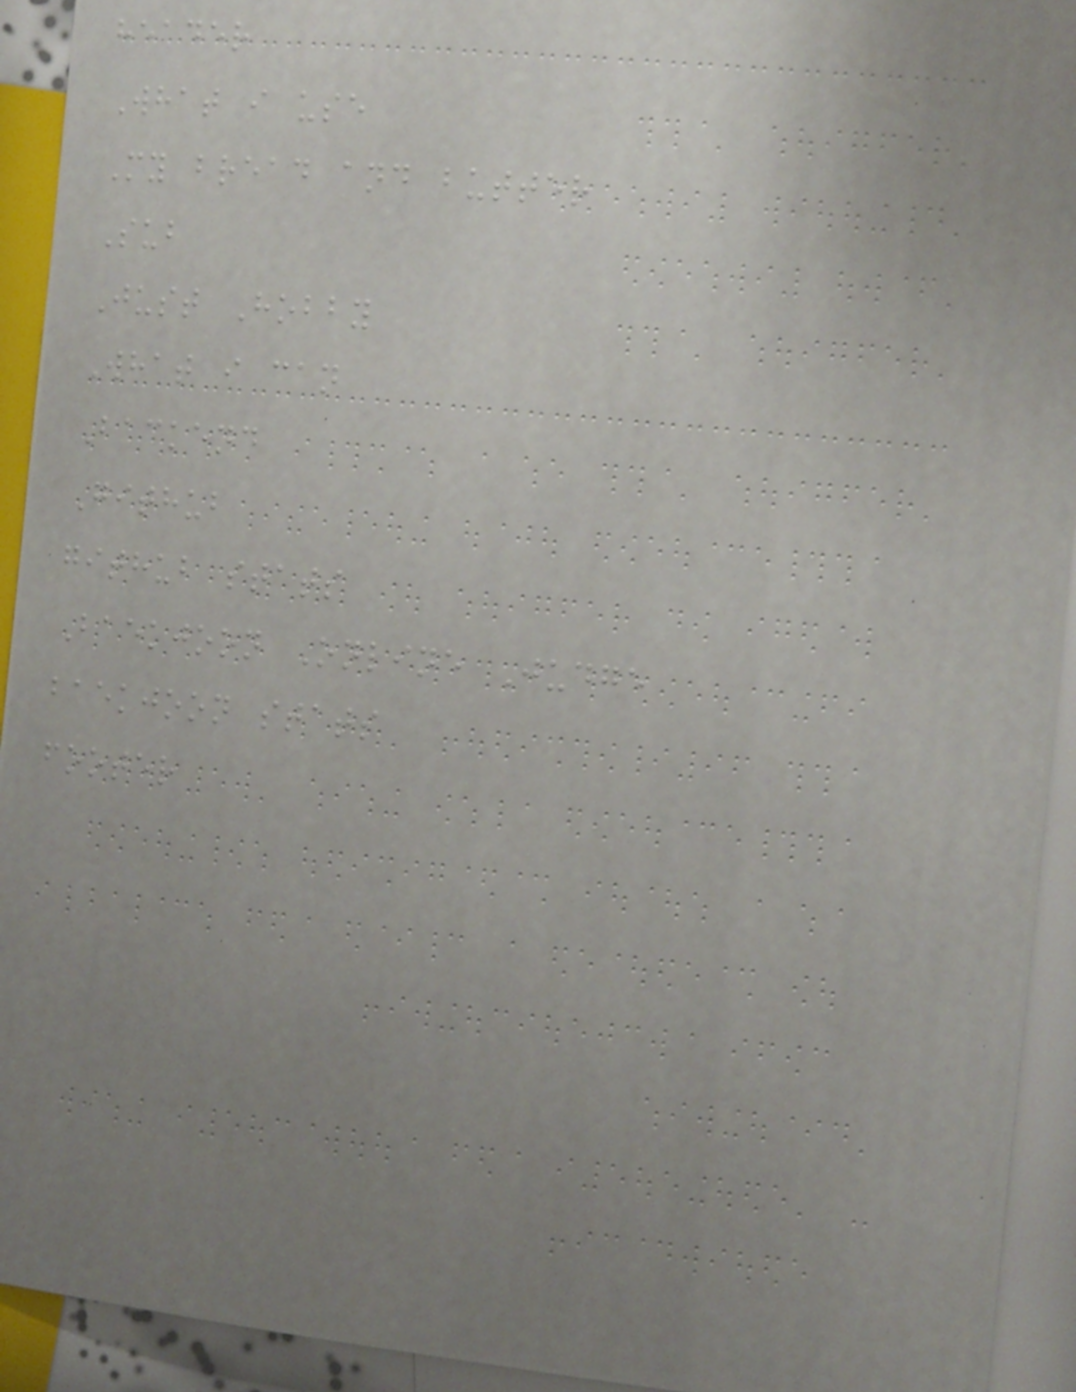header
What i use
My bread and butter
Sub
Just Hobby
What i can
Backend
Github
github stats
Baekjoon Online Judge
baekjoon stats
footer
